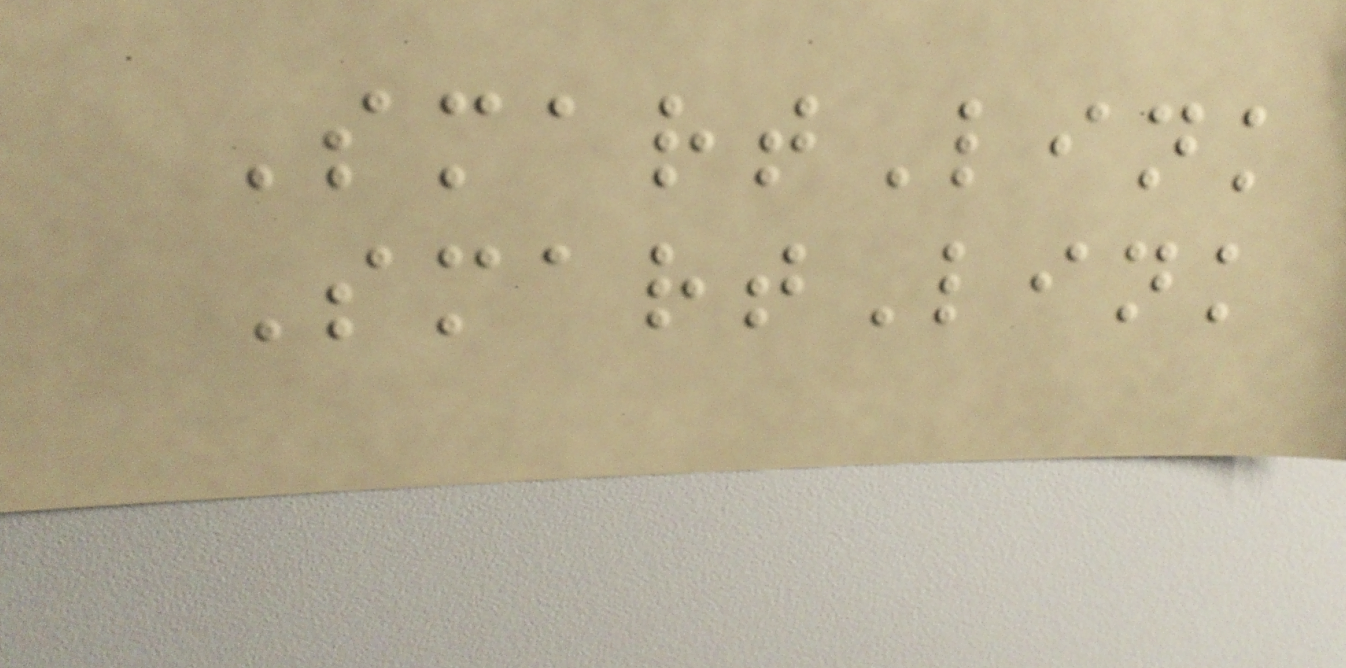SmartLink
SmartLink
